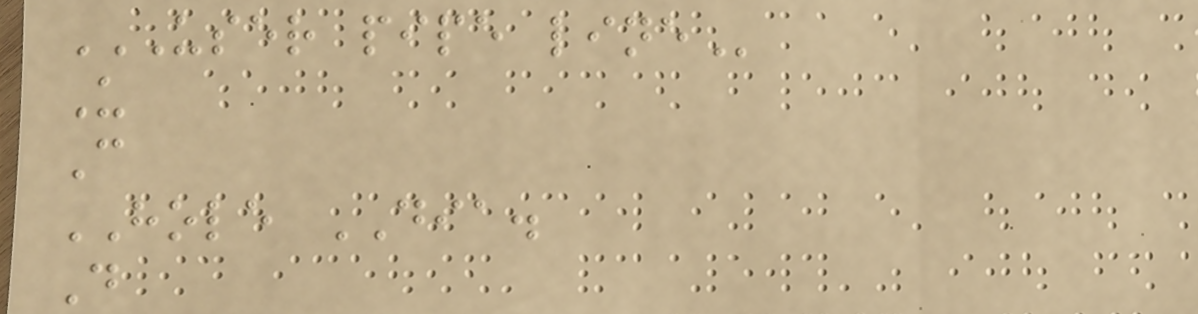USER PIPE LINE
U
C
HOLE DIA.
D
